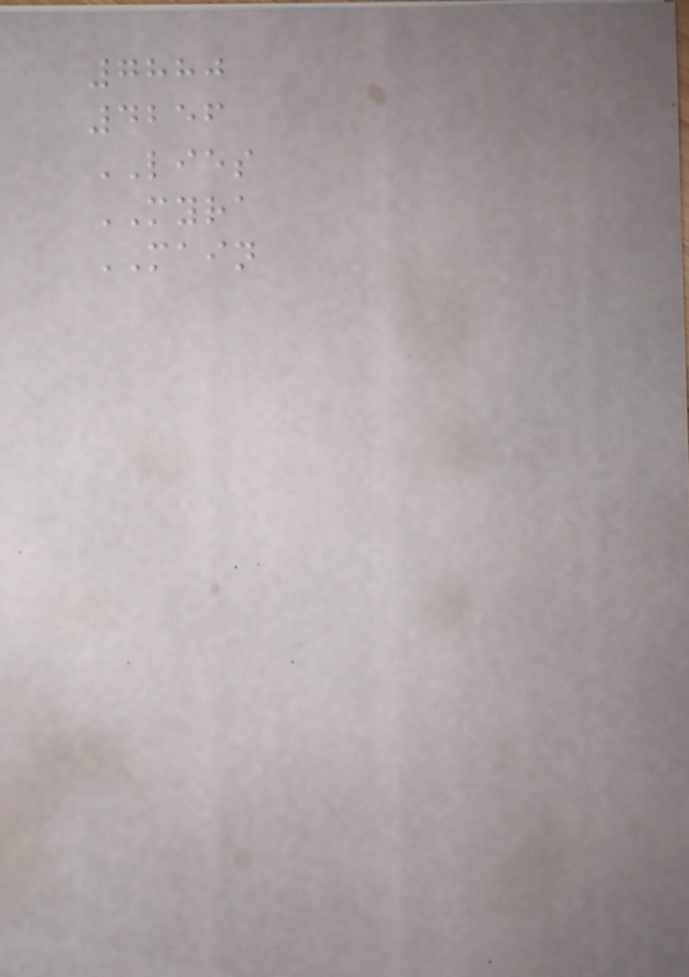7880
4256
LIES
MYRA
MAIN
